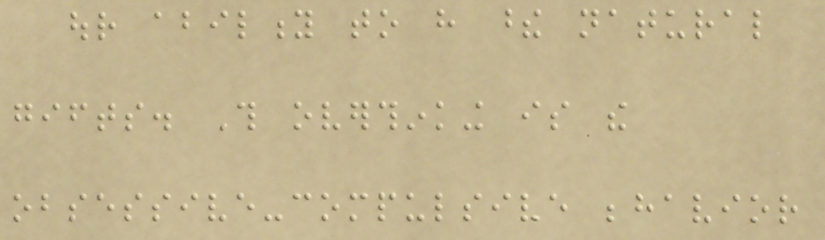our ability to have these natural
gifts. This overthinking is the
obsessive-compulsive behavior
